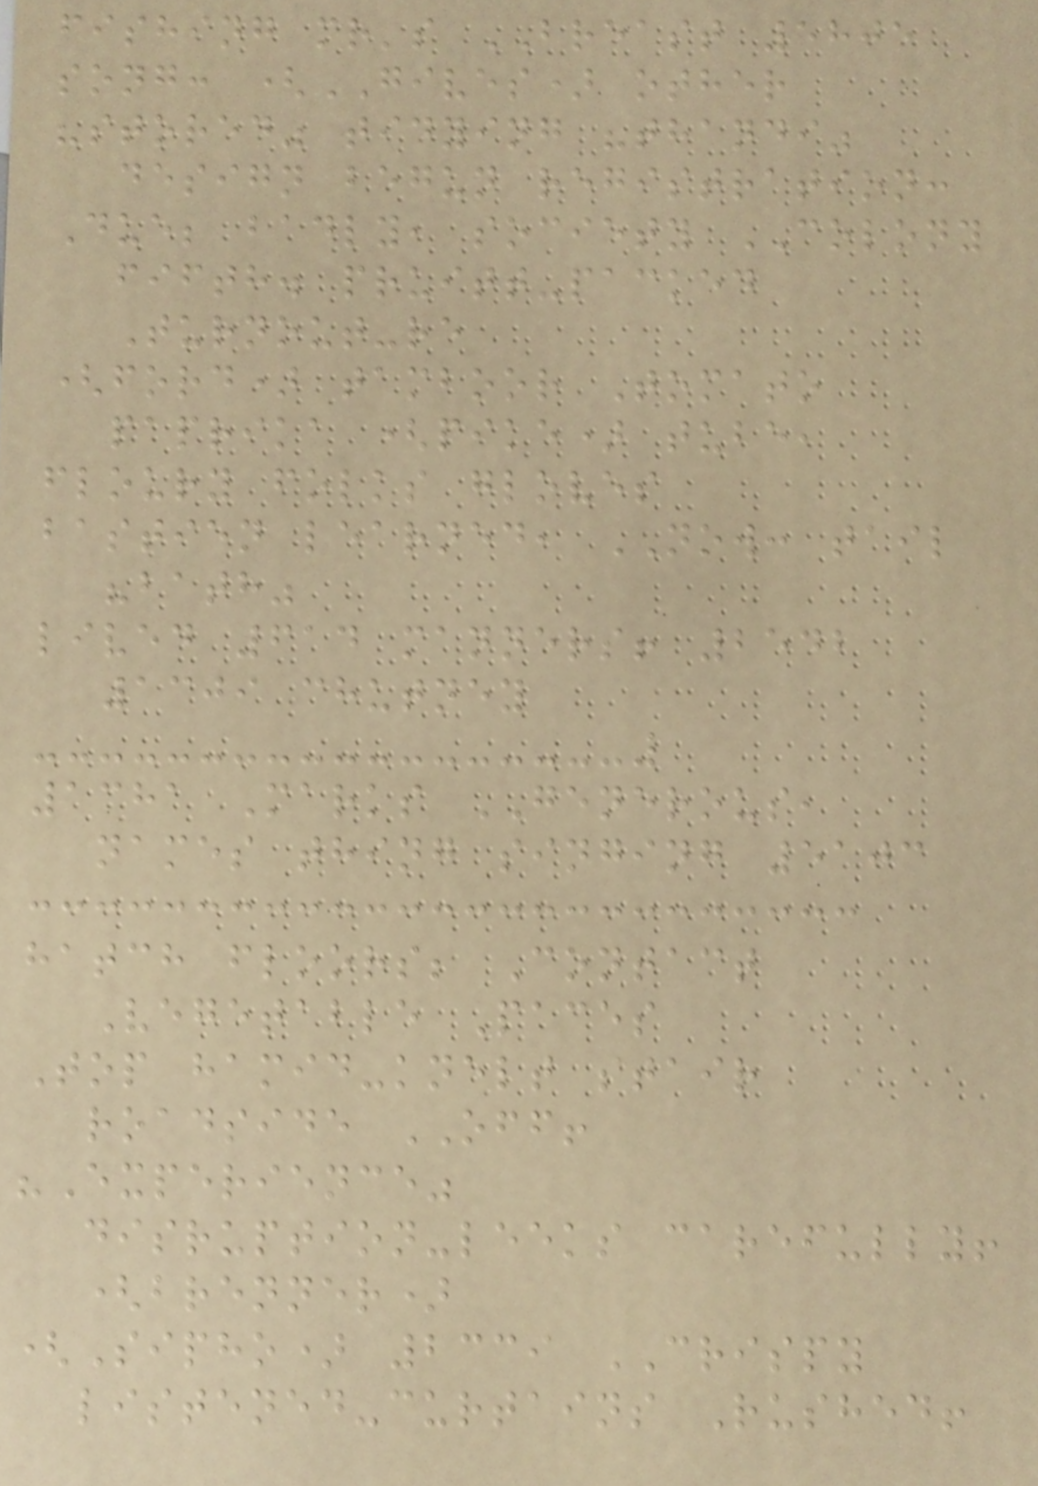fishing mr's BREAST 5805
song: (GIVES) other
"stored" tidying "thandi"
design begun registration:
Due; badly, society COLONY
fifth. pruitt-packed
Turnout-re
(ford) tamboor Tomato
paprika (pike) tube,
floury folks gloves
bastien learned, NOW: tail
"bath"
lived 614 manners! 2542
1309 chutney
1381 Marks GENEROUS,
names thing singing 5103
hatch floors; Contact
Vegetable Paces
Top hamid-knelt stair
roadside OFF!
"Experience"
disruption-leeks carefully!
(brenner)
(Sipho) 2339 CRISPY
listened-curtains Rushed!
